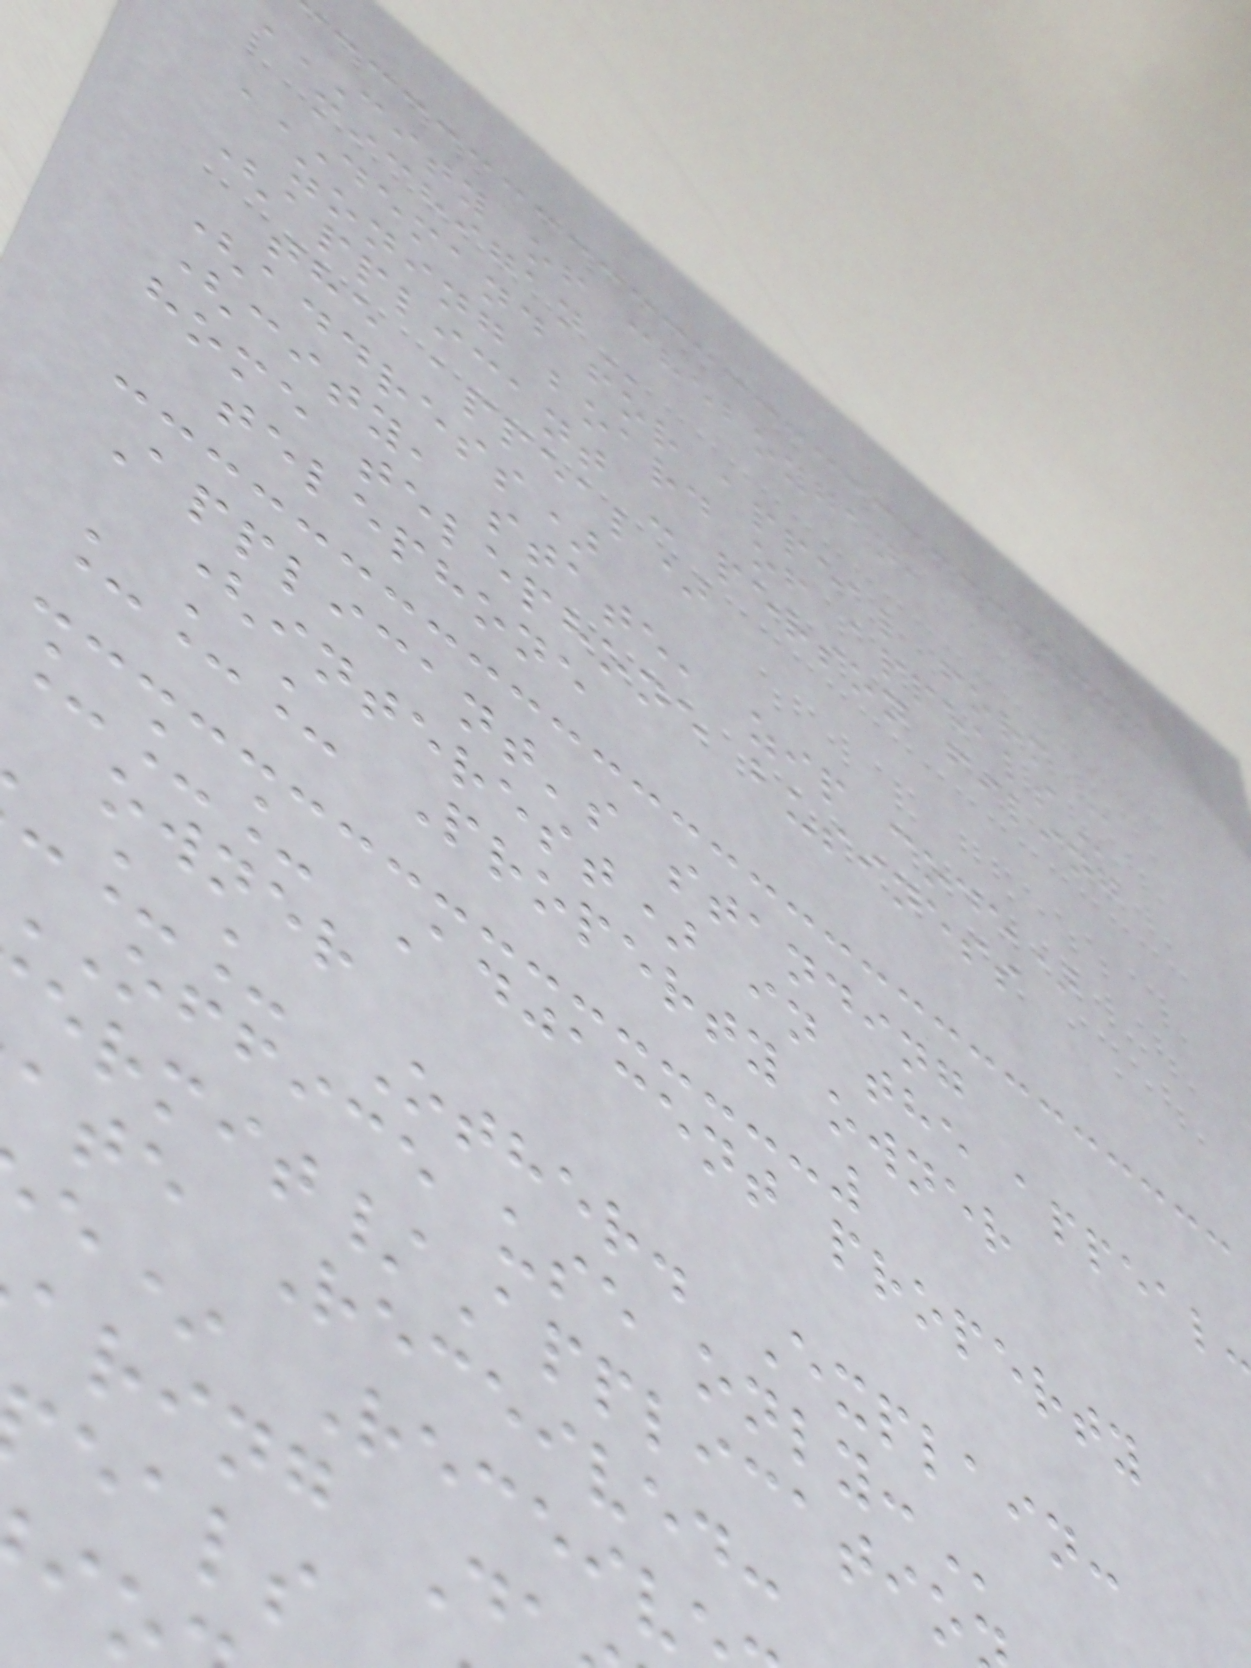CITY of cheboygan,
DEMAND FOR APPEAL FORM -
zoning board of
(applicant - person filing
the appeal)
(address)
(city, state, zip code)
home telephone business
telephone
Applicant's standing
(interest) in the appeal
___ Property owner
___ Adjacent property
owner
__ Other. Explain:
office use
ate Received:
e* Receiv
aring D
eals
